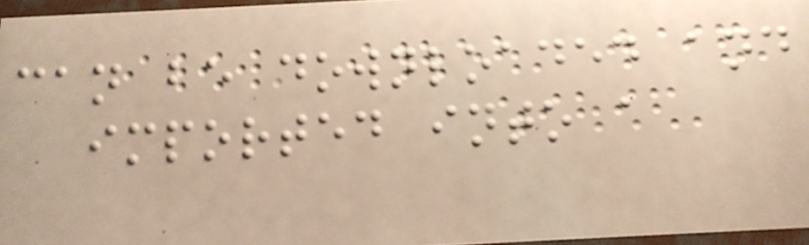can be downloaded and
imported into a
